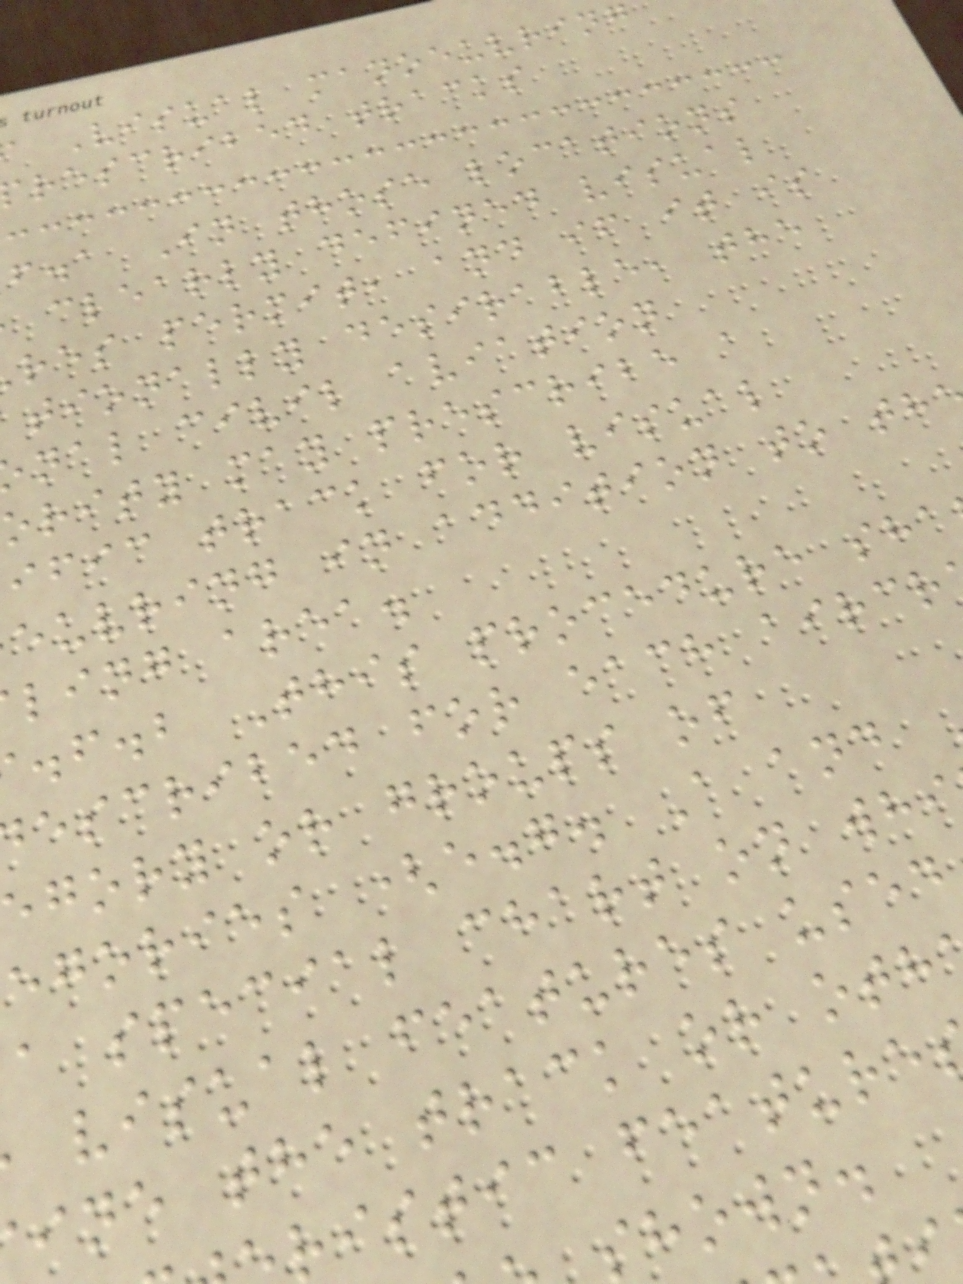Visual manoeuvring
rescribed tracks
f.a In those locations
clearly defined visual
res permit, and if it is
tionally desirable, the
nal civil aviation
ority may prescribe a
ific track for visual
euvring in addition to th
ling area.
.f.b This procedure sha
escribed for each aircr
egory or groups of
egories (e.g. A and
a special chart on whi
visual features used
ine the track or oth
ristic feature
shown.
